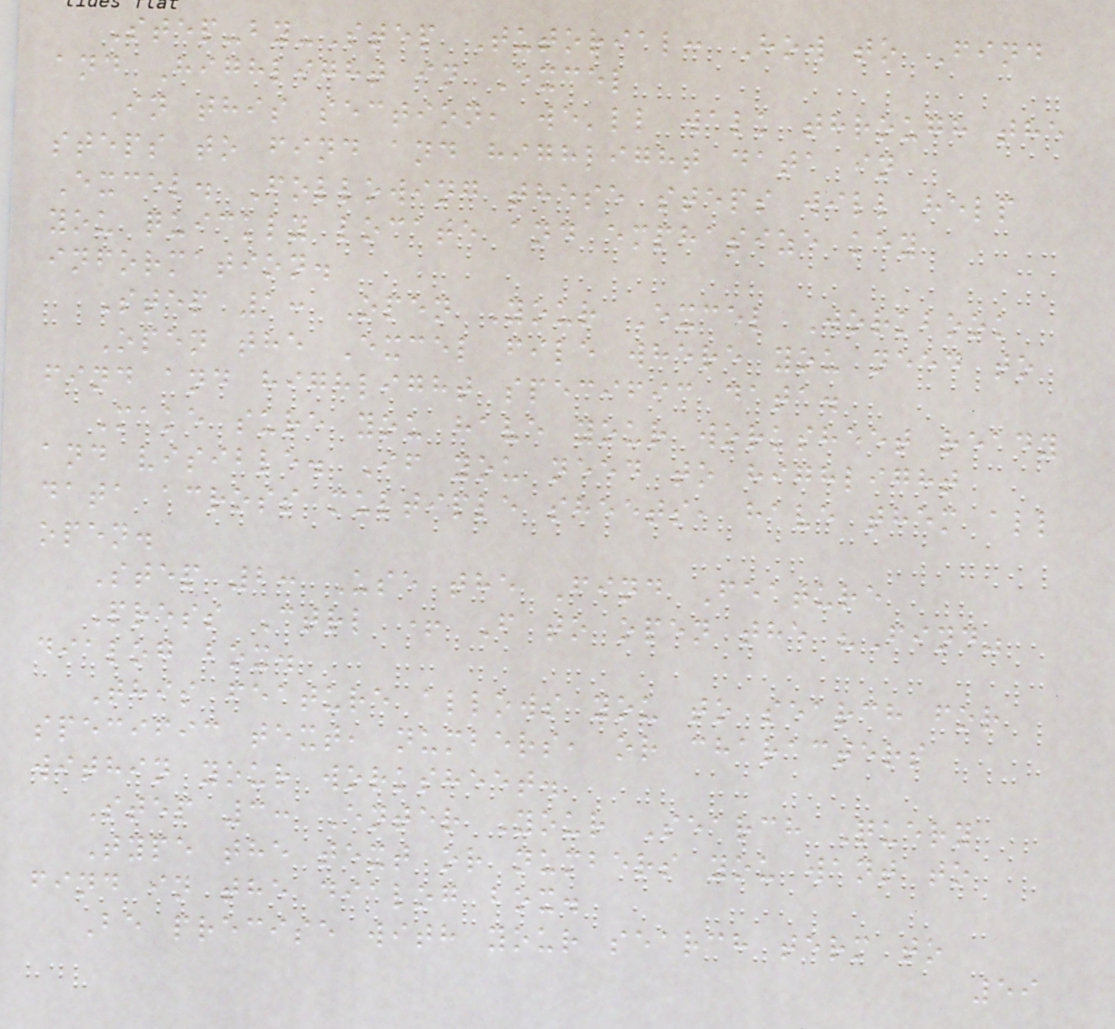Step-by-Step Tutorial: How to Find
and Highlight in Excel
In this section, we'll walk through the
steps to find and highlight data in
Excel. Following these steps will help
you quickly locate and emphasize key
information.
Step 1: Open Your Excel Workbook
Open the Excel file where you need to
find and highlight specific data.
Make sure you have your worksheet ready
and visible. If you need to highlight
data across multiple sheets, have them all
open.
Step 2: Use the Find Feature
Press Ctrl + F to open the "Find"
dialog box.
This feature allows you to search for
specific text, numbers, or characters
within your worksheet.
Step 3: Enter Your Search Query
Type the text or numbers you want to
find in the dialog box.
Be precise with your search term to
59
